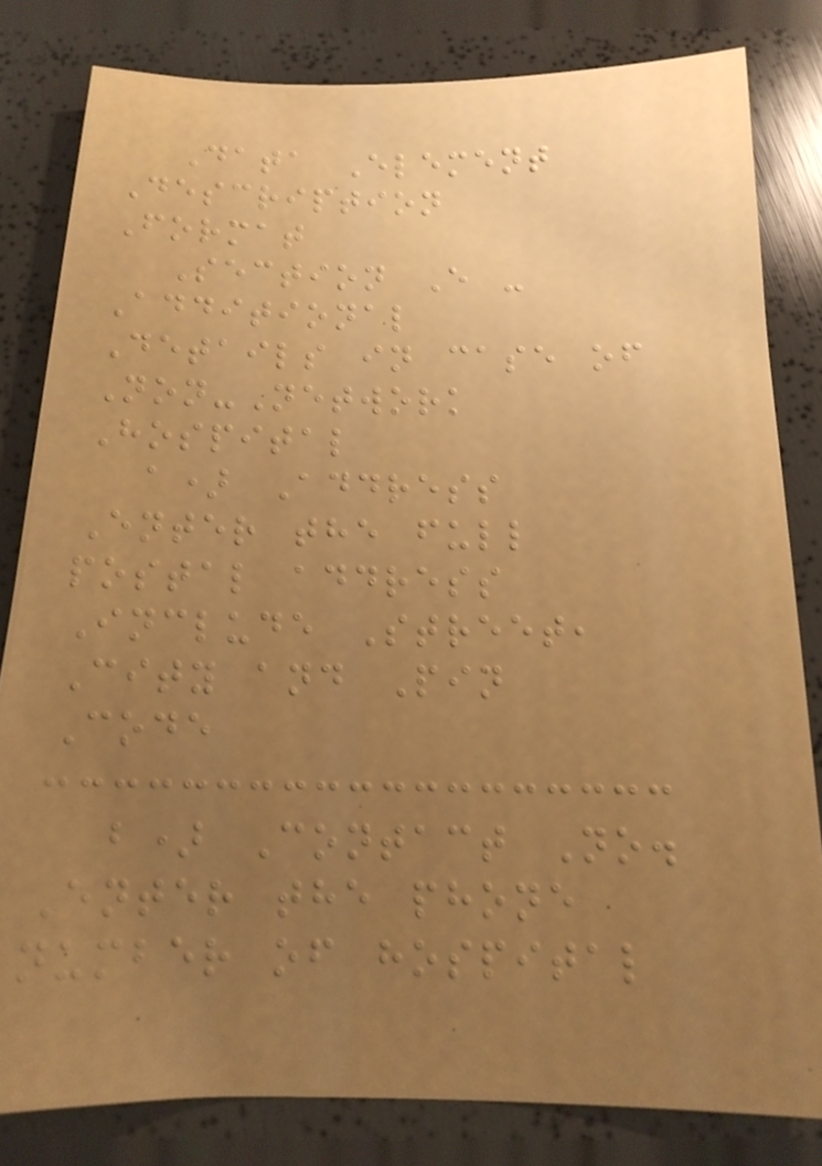Data Element
Description
Format
Section E -
Additional
Details in case of
Non-Network
Hospital
a) Address
Enter the full
postal address
Include Street,
City and Pin
Code
b) Contact No.
Enter the phone
number of hospital
